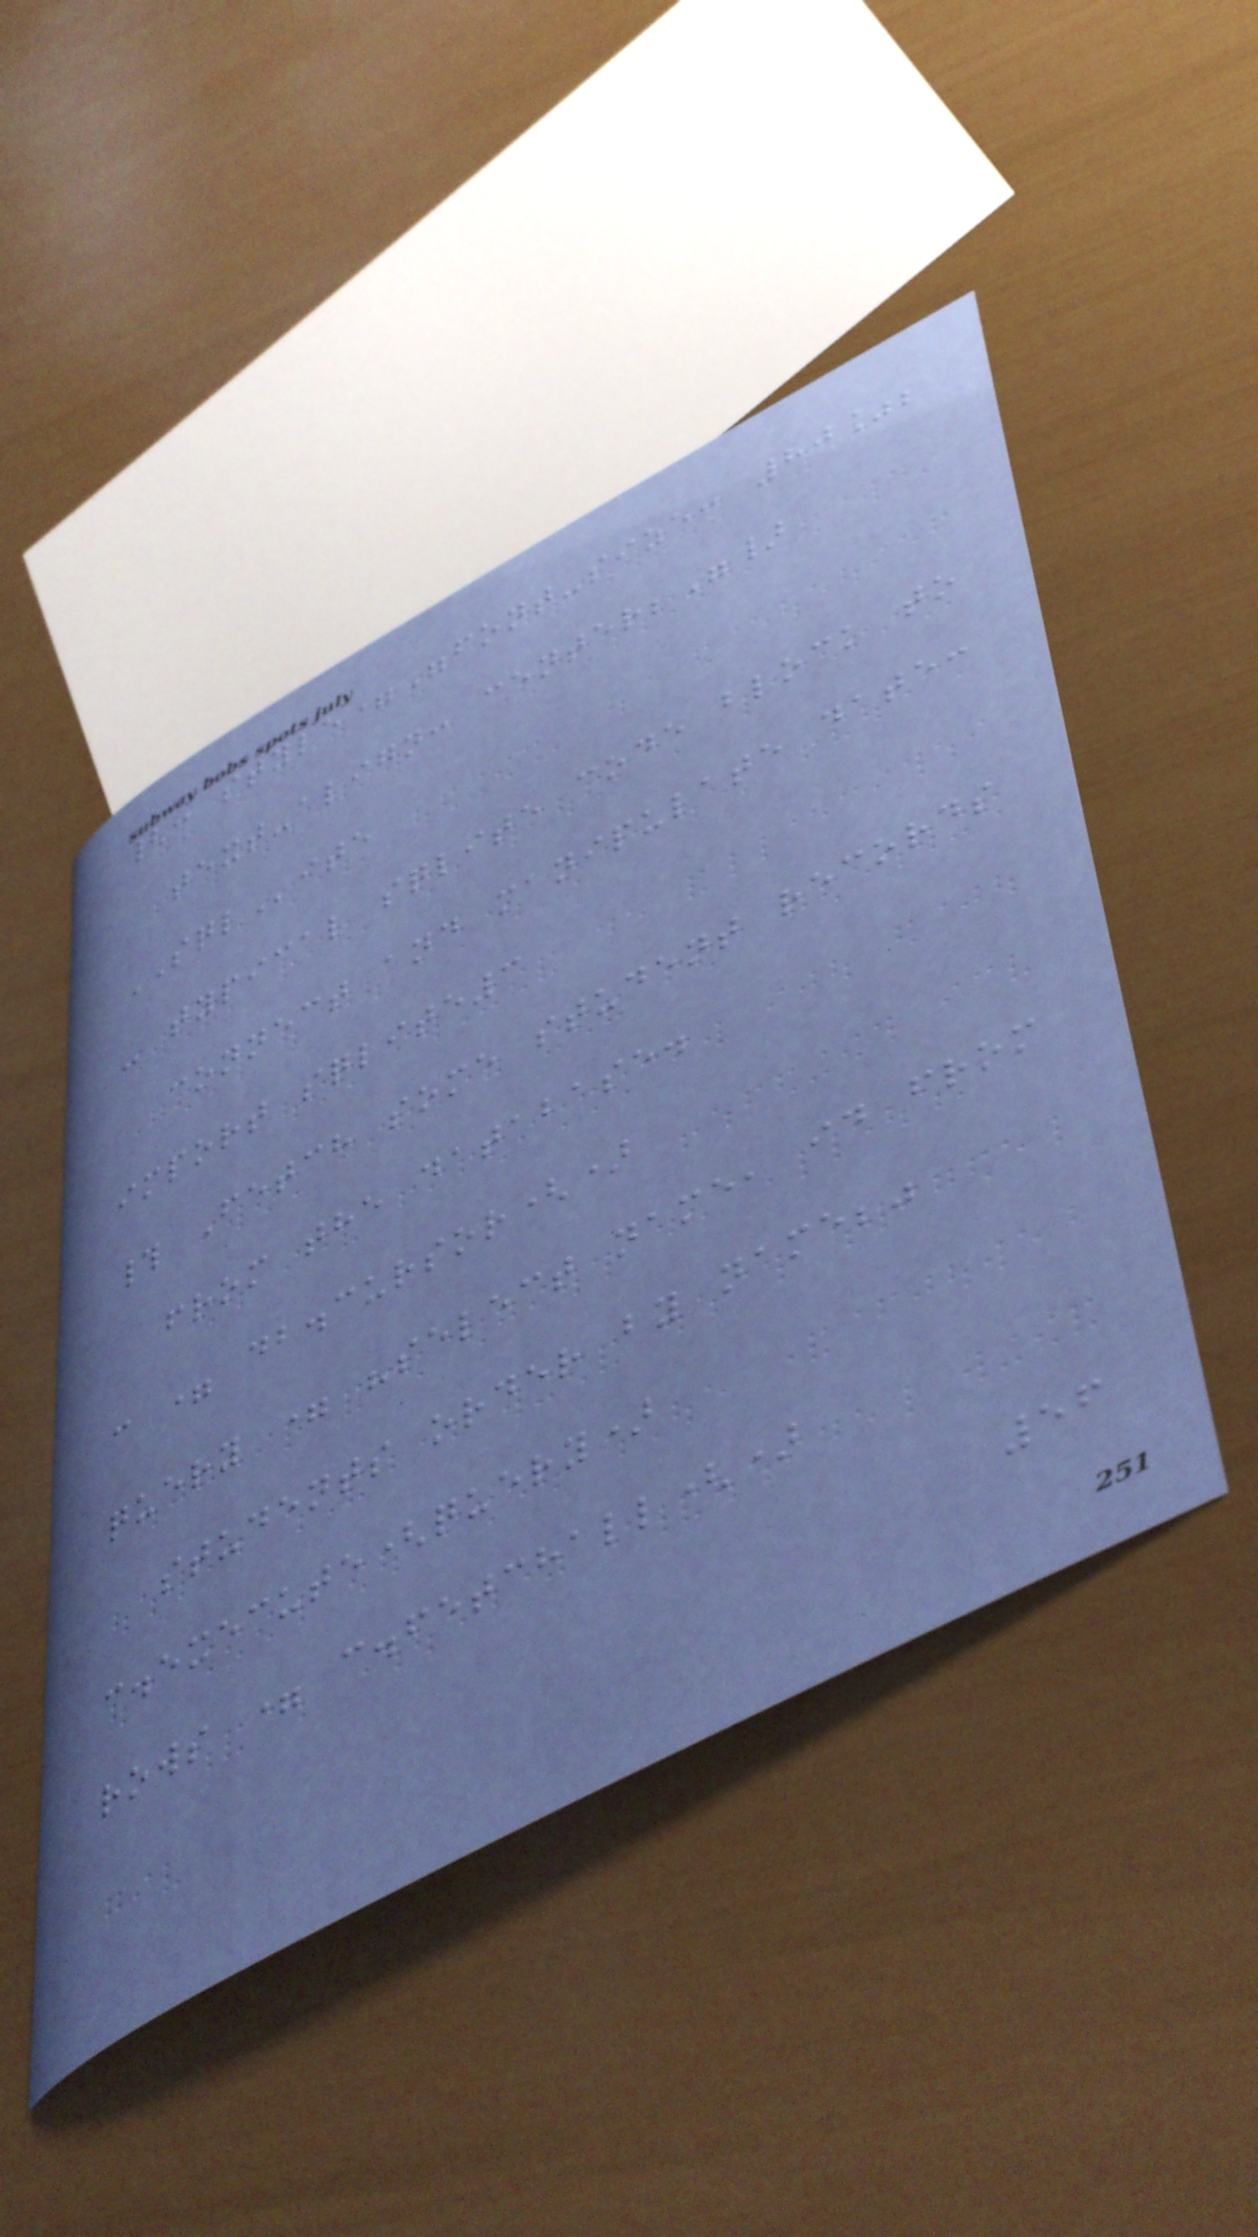{: style="font-size: 80%;
text-align: center;"}
SQLite
- typical sqlite code block to
connect and manipulate date:
import sqlite3
# Fetch some student records
from the database.
c = db.cursor()
query = "select name, id from
students order by name;"
c.execute(query)
rows = c.fetchall()
56
